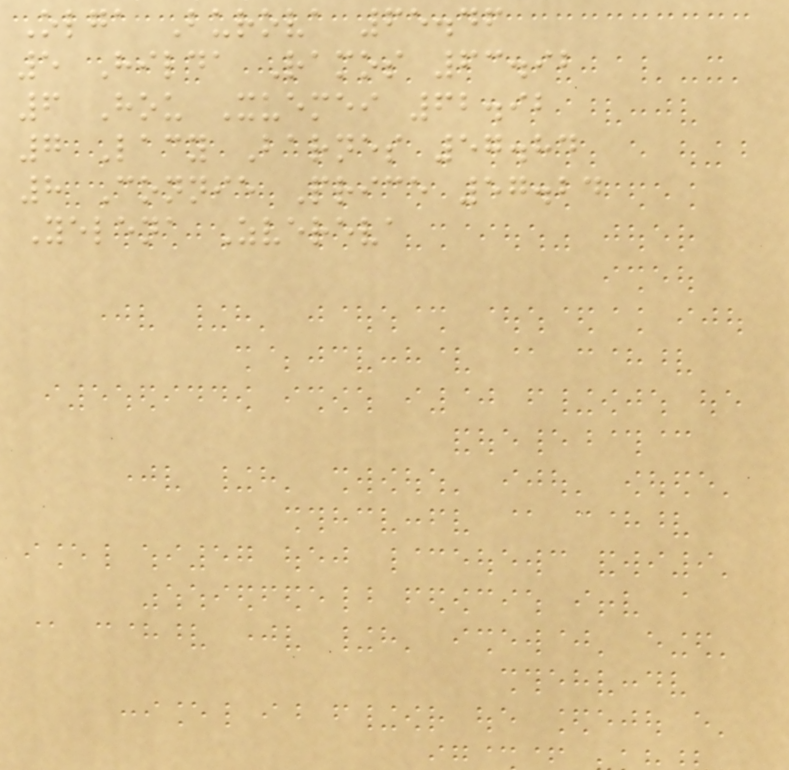Olga Burova 65.46
5 Hilda Ramos 63.92
6 Hou Xuemei 62.92
7 Lacy Barnes 57.84
8 Connie Price 57.24
Yelena Zvereva
